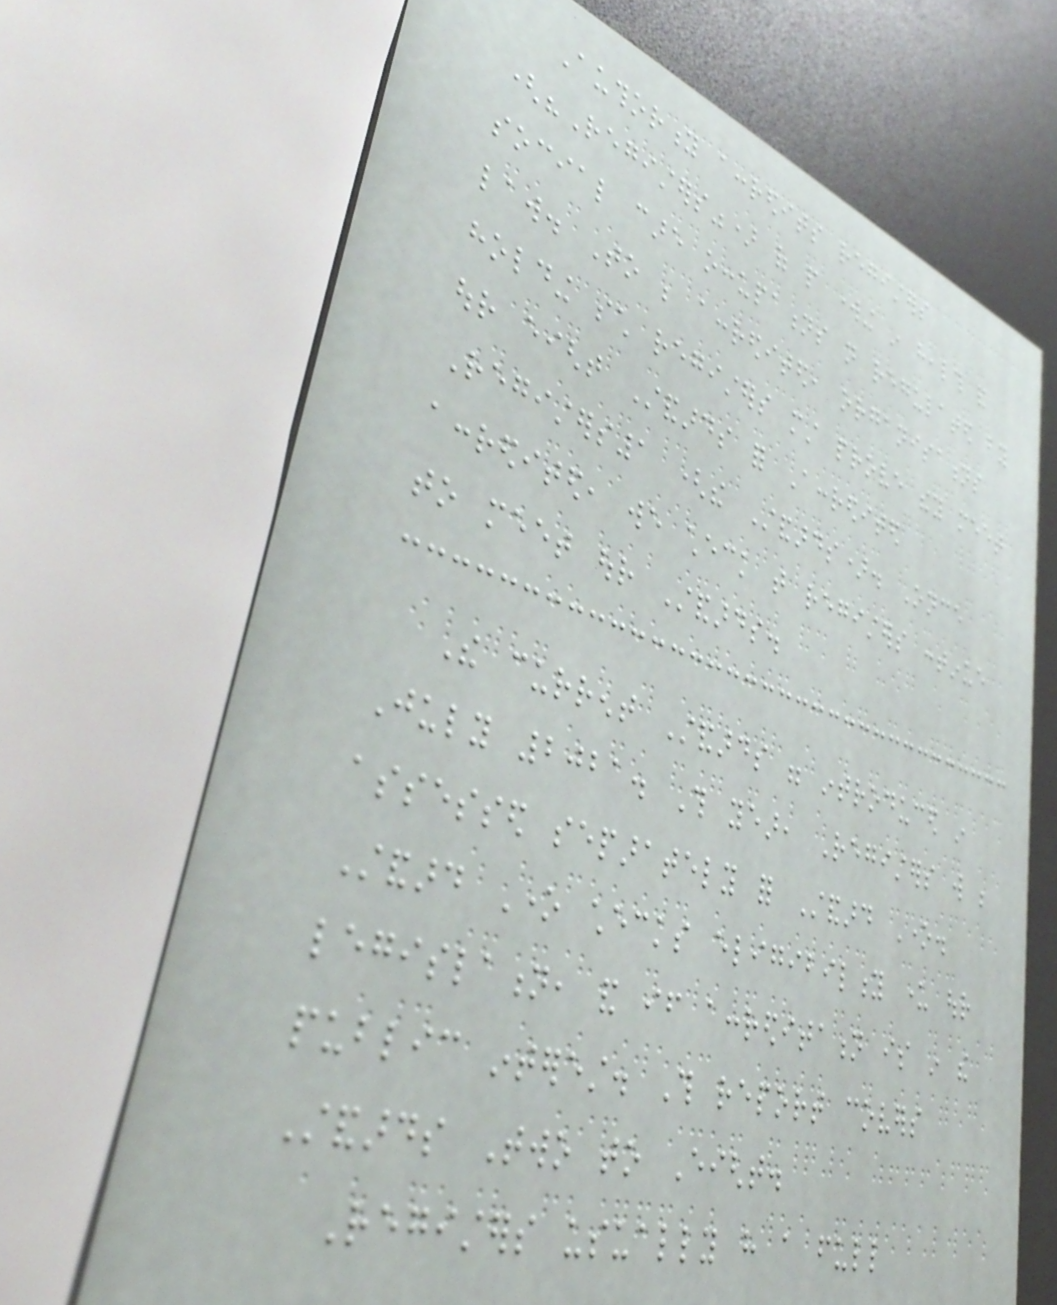Authority accredits registers
("Registers") of people working in health and
social care occupations not regulated by
law. To be accredited, organisations
holding such registers must prove they meet
our eight Standards for Accredited
Registers1 (the Standards). Once
accredited, we check that registers continue
to meet our Standards.
The current Standards were introduced in
July 2021. This year, Registers will be
assessed separately for Standard One.
Standard One checks eligibility under our
legislation, and if accreditation is in the
public interest. This report covers
Standards Two to Eight.
Registers usually have a full
